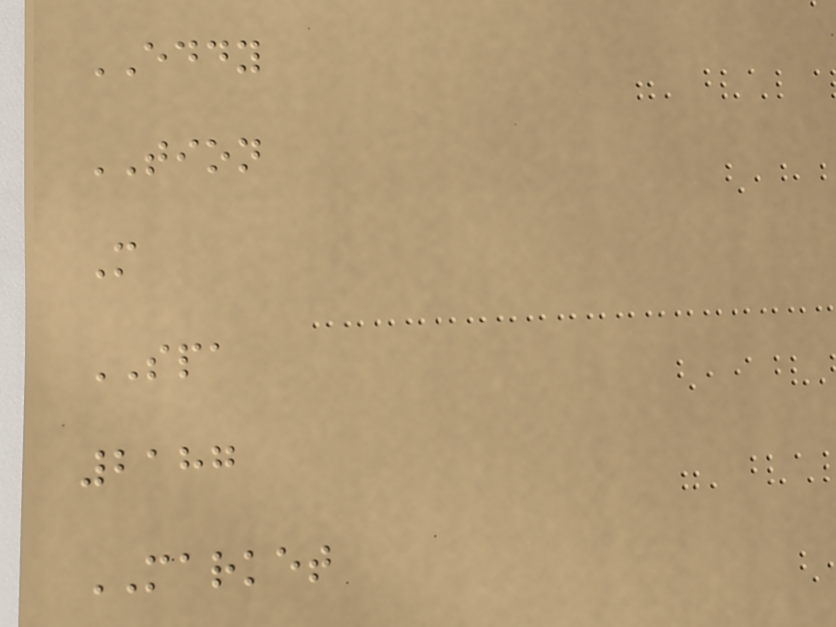EDDY
TION
M
SPA
2187
MARKET
